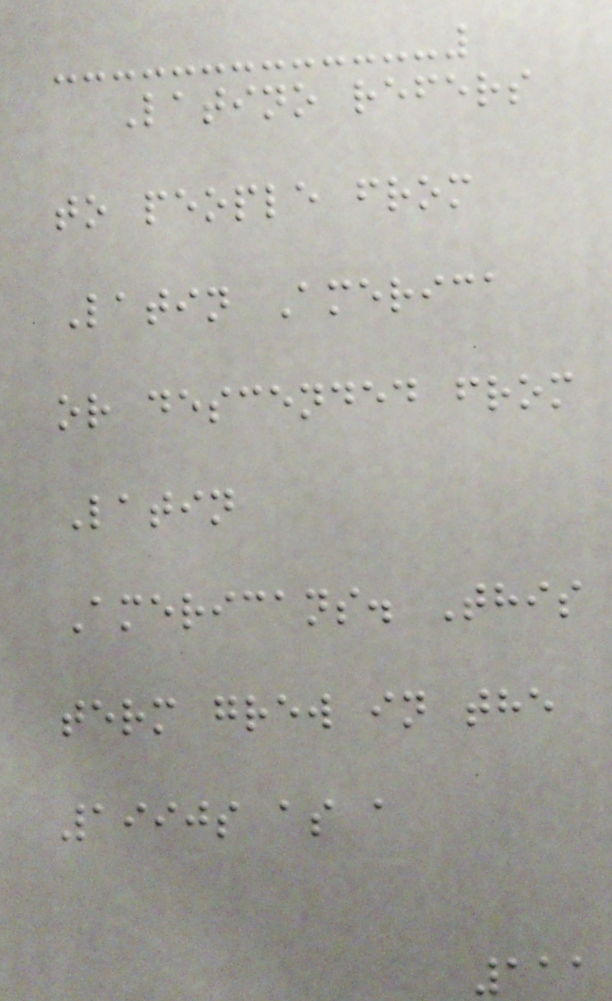Latino refers
to people from
Latin America
or descended from
Latin
Americans. This
term grew in the
1990s as a
111
